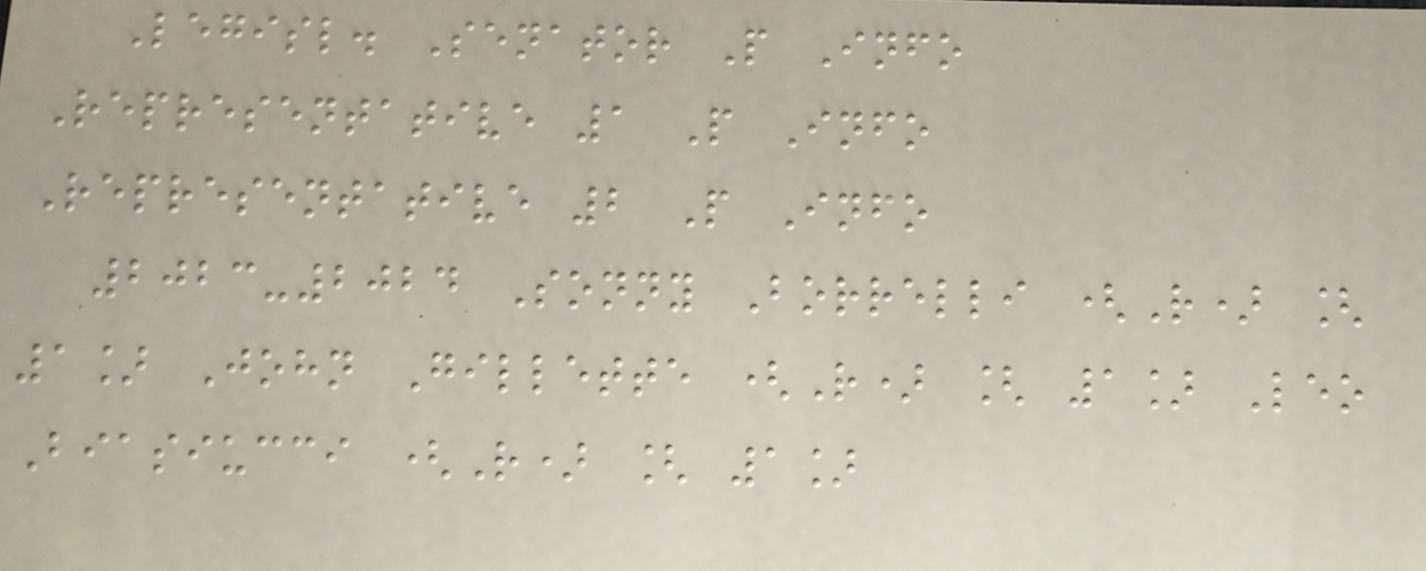Legisl. Senator P Info
Representative 1 P Info
Representative 2 P Info
2023-2024 Sonny Borrelli (R) [
1] John Gillette (R) [ 1] Leo
Biasiucci (R) [ 1]
